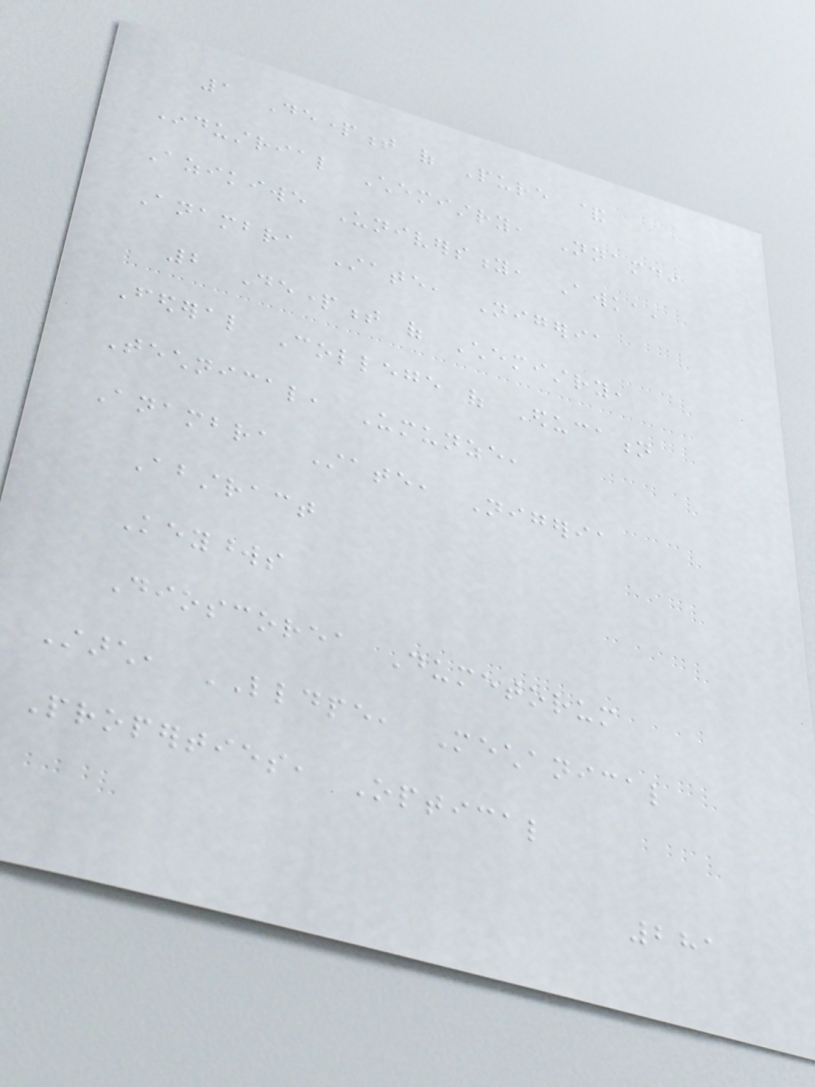1 Department of Pure &
Industrial Chemistry, Nnamdi
Azikiwe University, Awka,
Anambra State, Nigeria
2 Department of Chemistry,
Federal College of Education
Technical, Umunze,
Anambra State, Nigeria
Abstract
Keywords
Dioscorea Dumetorum
Starch, LLDPE, Mechanical
Properties, Optical
281
